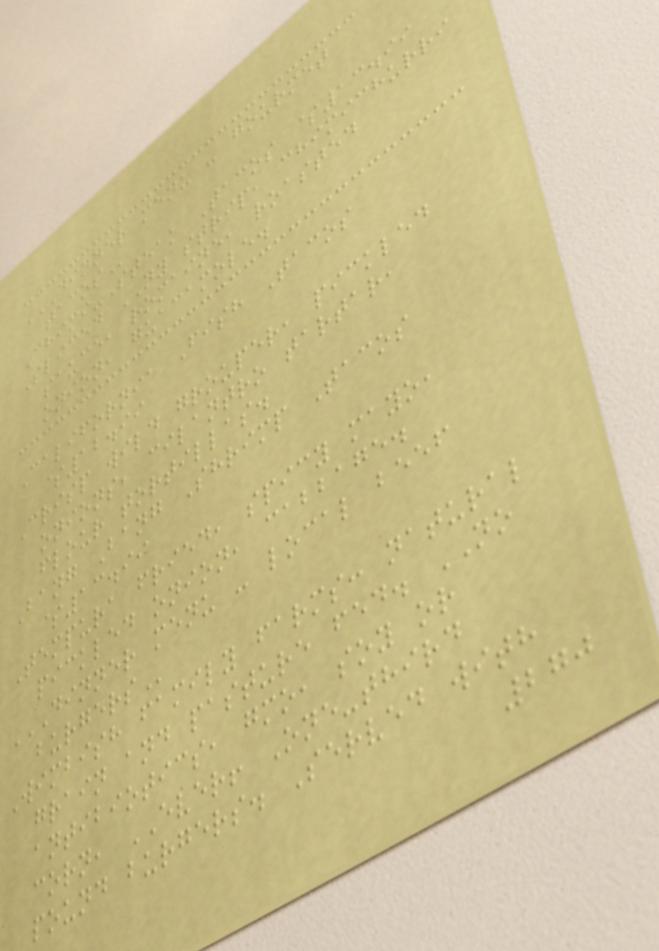DINNER MENU - GOURMET
TACOS
Chimi-Steak Tacos $13.99
Sliced NY strip, chimichurri
sauce, romaine, roasted
onion, guacamole.
California Fish Tacos
$12.99
Crisp wild grouper, pickled
onions, cilantro tartar,
flour tortillas.
Bang Bang Shrimp Tacos
$13.99
Tempura fried, spicy mayo,
pickled onion, cabbage.
DINNER MENU - LOCAL BEEF
BURGERS
Wimbish family farms: natural
grain and pasture fed. NO
antibiotics, gmo, soy or
corn, EVER! One-third
pound burgers. Served with
270
